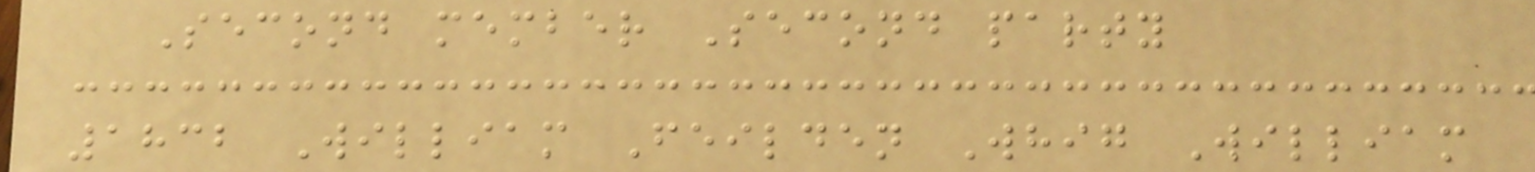Second member Second party
1832 William Feilden Whig William
